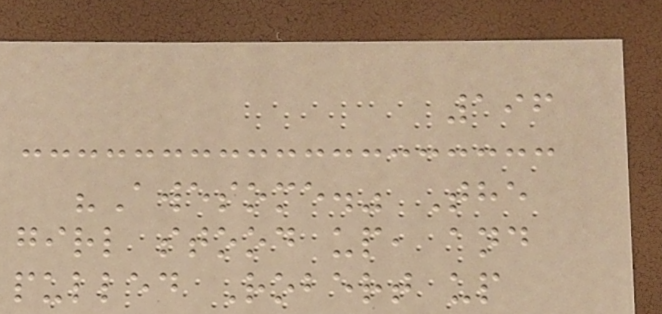196
"Awesome." The
girl stood up, and
pulled Robert up
